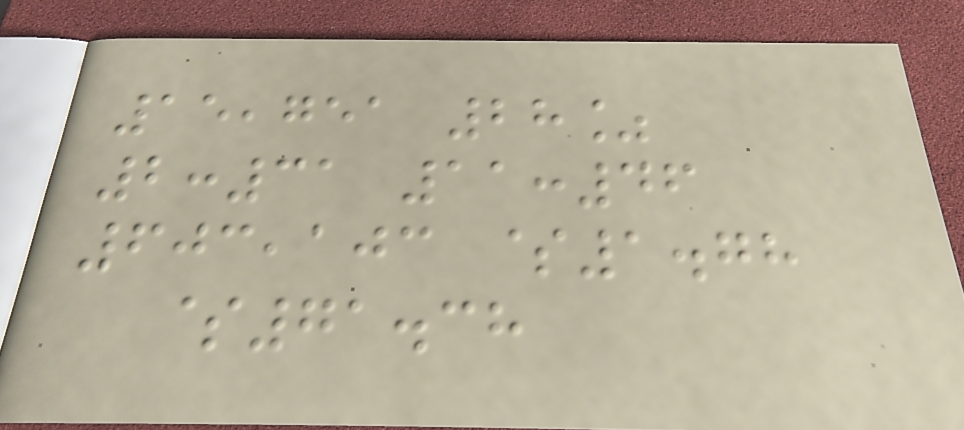15,751 28%
2:31 11:46
603,103 $1.78
$71.38
